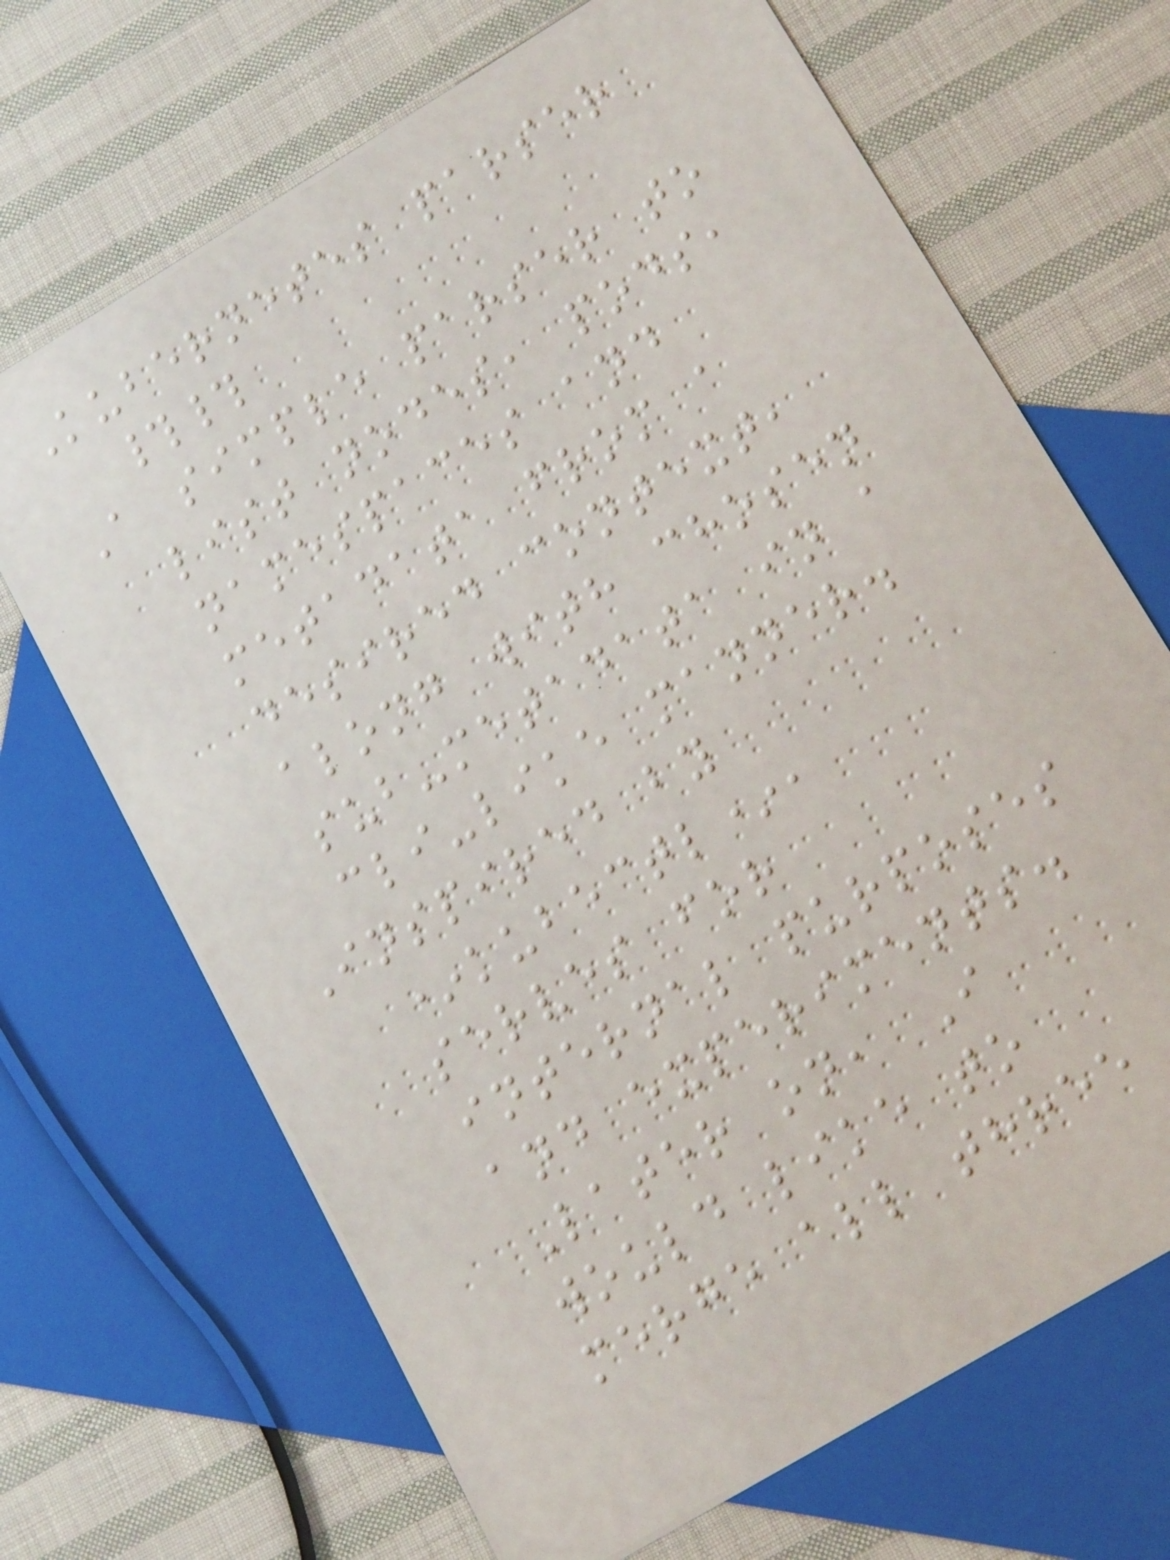Kubernetes parser
##
A simple parser to
list nodes, pods,
namespaces and
metadata from a
desired context,
along with chosen
sub-metadata in a
cli-like manner.
Inspired by
*kubectl*,
serves for
internal purposes
and experiments.
Later on, I
would like to
merge all three
